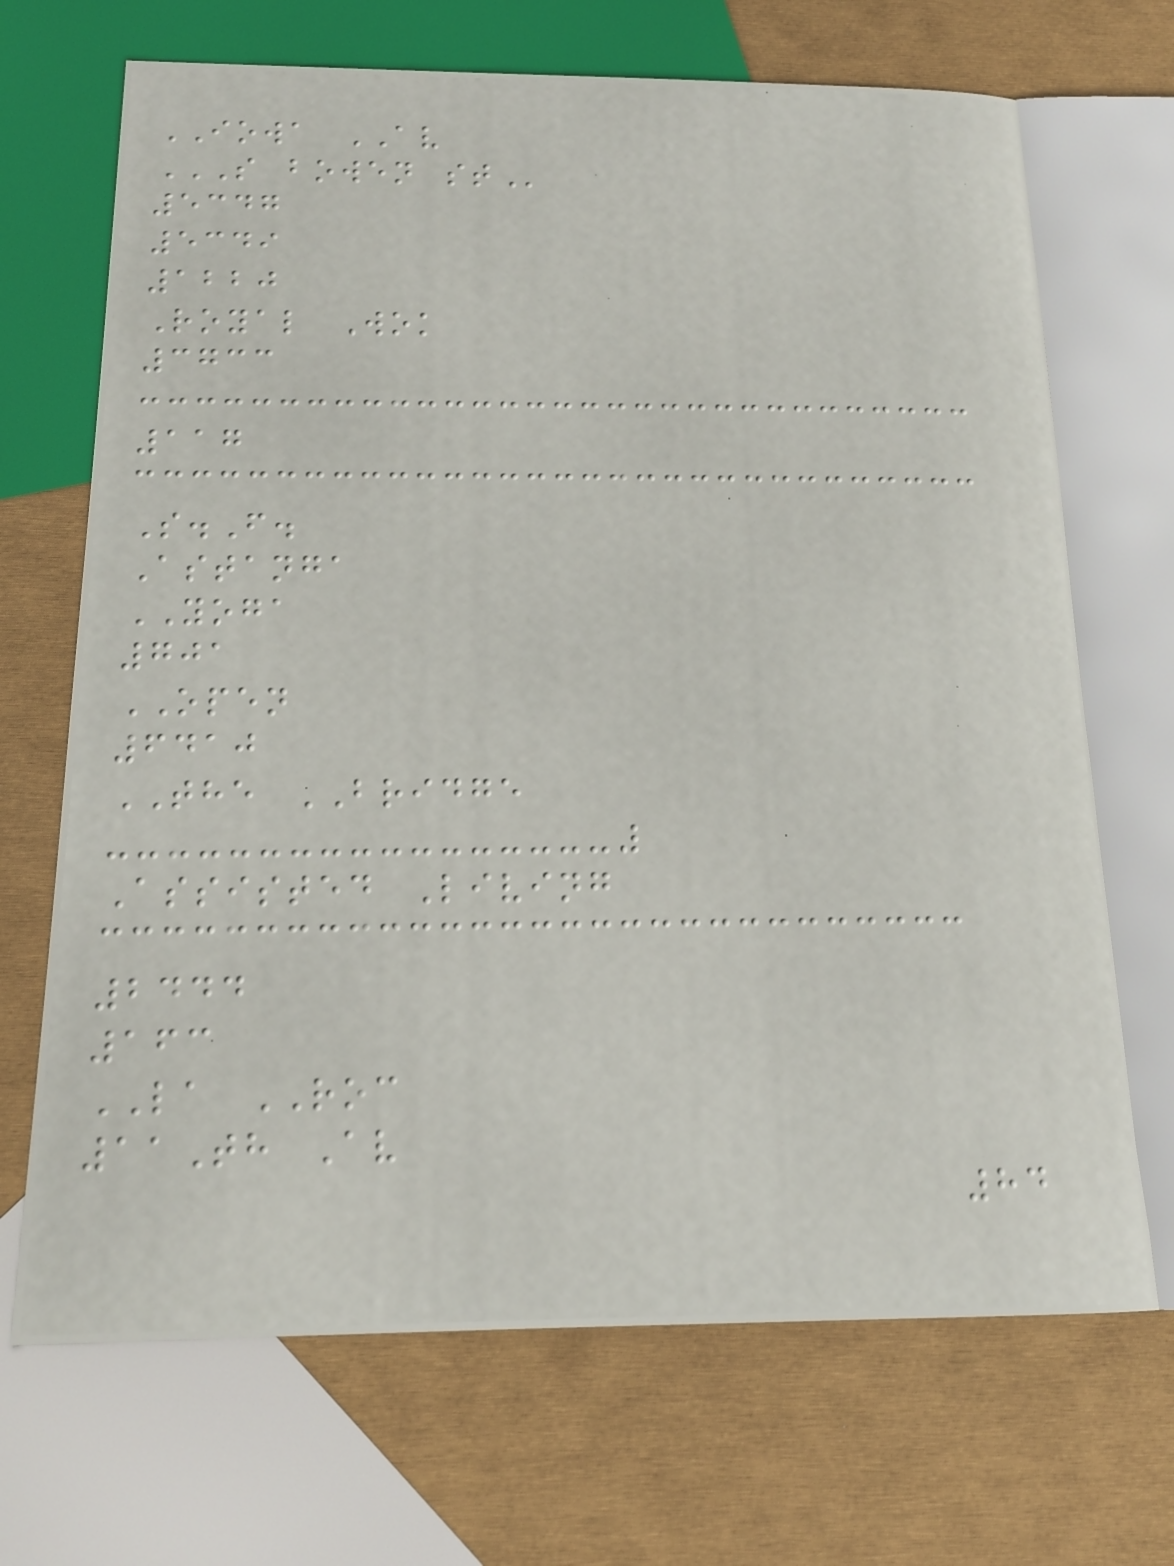IOWA AV
S BOWEN ST
5347
5349
1220
Royal Wok
3733
117
S.F.
Astanga
YOGA
701
OPEN
6410
THE BRIDGE
Assisted Living
2444
163
LA ROC
11Th Av
84
